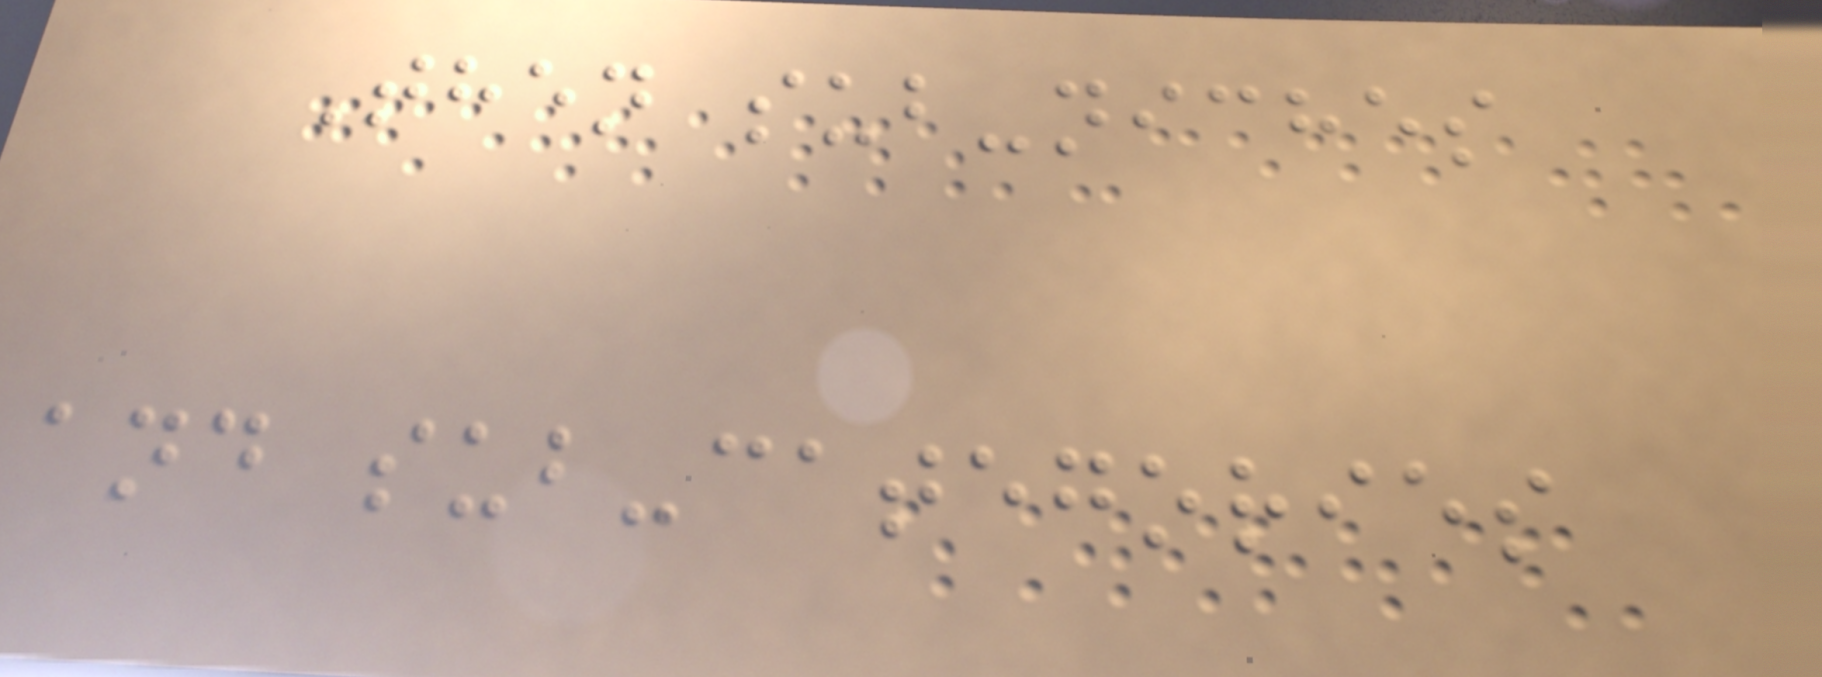Then sub-niches
and sub-categories
